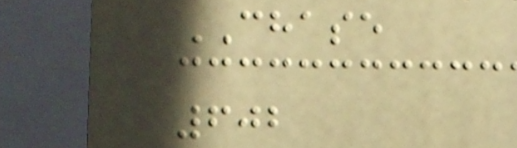CHASE
602
